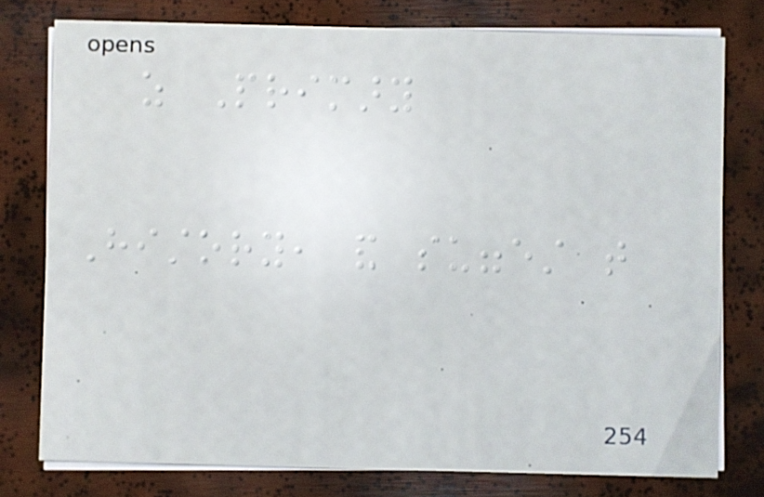as Primary
History, and suggest that
